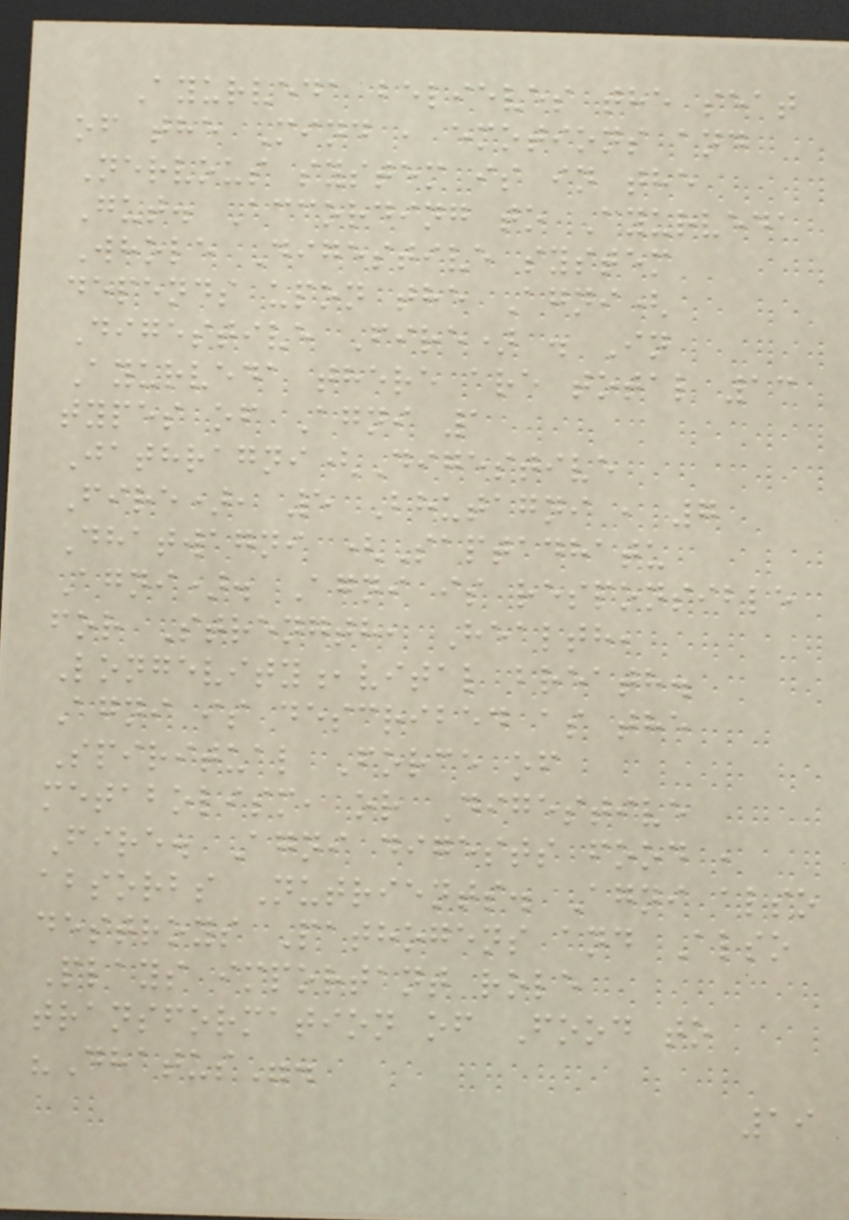Ayurveda believes the seat
of the Mind , emotions and
Nervous system is in the
Gut. According to Ayurveda
Whole Digestive system
depends upon the Agni(
Digestive Fire) . In
Ayurveda there are total 13
types of Agni 1
Jathragni(Digestive
Fire), 5 Bhutagni , 7
Dhatwagni (Saptadhatu
Agni). Agni is responsible
for Strength, Health,
Longevity,vital breath.
Agni is described as the
Spiritual Force of
metabolism, or Digestive
Fire. Agni digests food ,
absorbs Nutrients. Agni also
destroys Pathogens and Also
Plays important role
transformation of Food to
"Dhatus".
19
